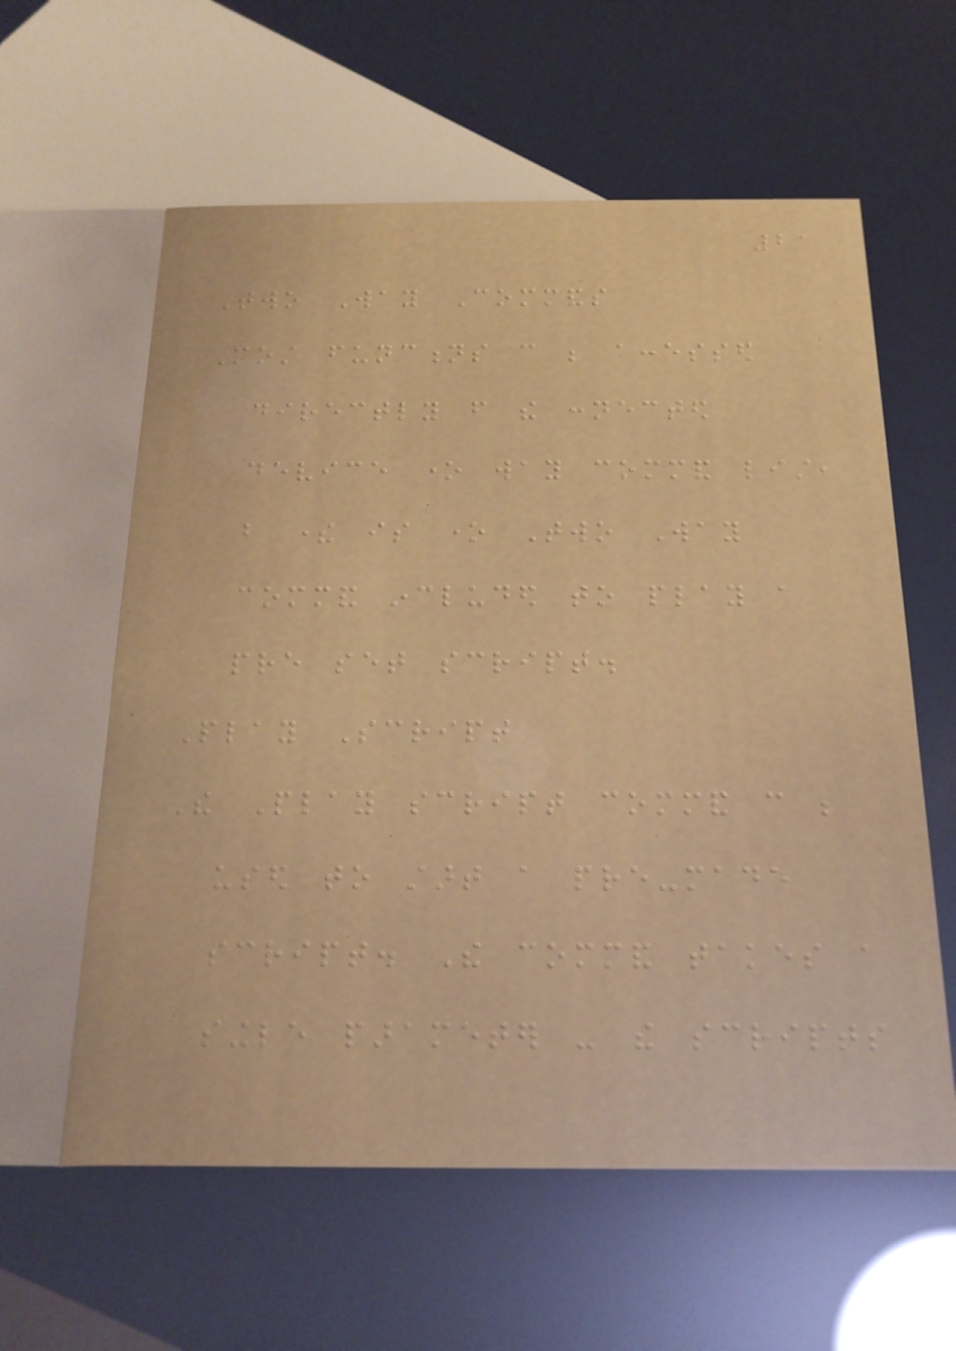21
Two Way Commands
Most functions can be accessed
directly from the connected
device one way command list,
but there is one Two Way
command included to play a
pre set script.
Play Script
The Play script command can be
used to start a pre-made
script. The command takes a
single parameter - the scripts
